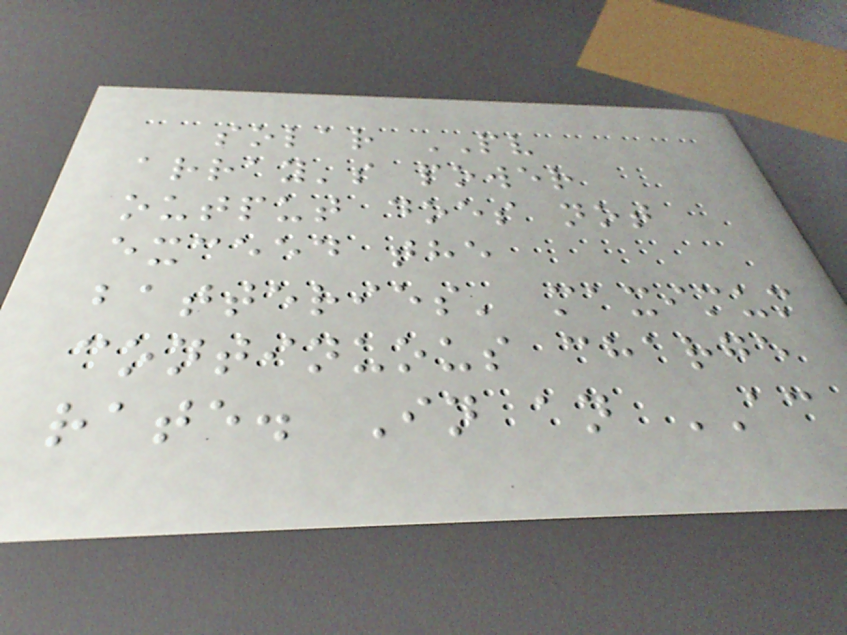solar PV
array's power
output does not
exceed the
batteries' maximum
continuous charge
rate. In an AC
